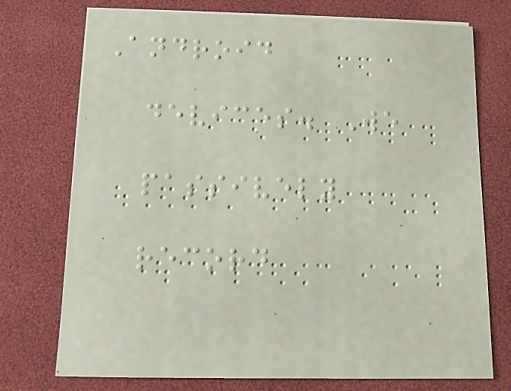Android
devices. We
passively
record
